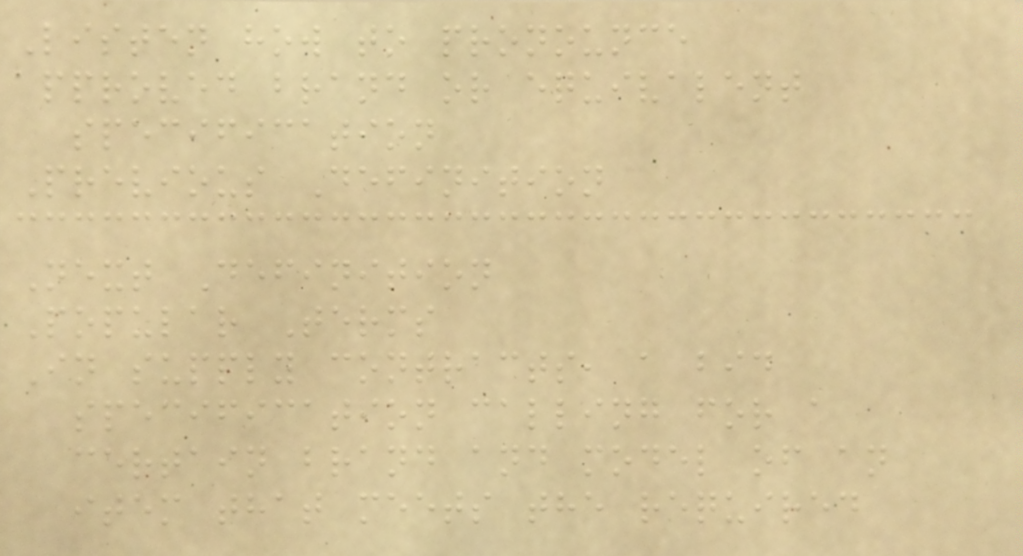Listen how to pronounce
approved brand or equivalent
specification
Previous Definition
Next Definition
Popular Terms
In supply contracts, a bid
specification calling for a
certain brand and model of an
item that meets the required
